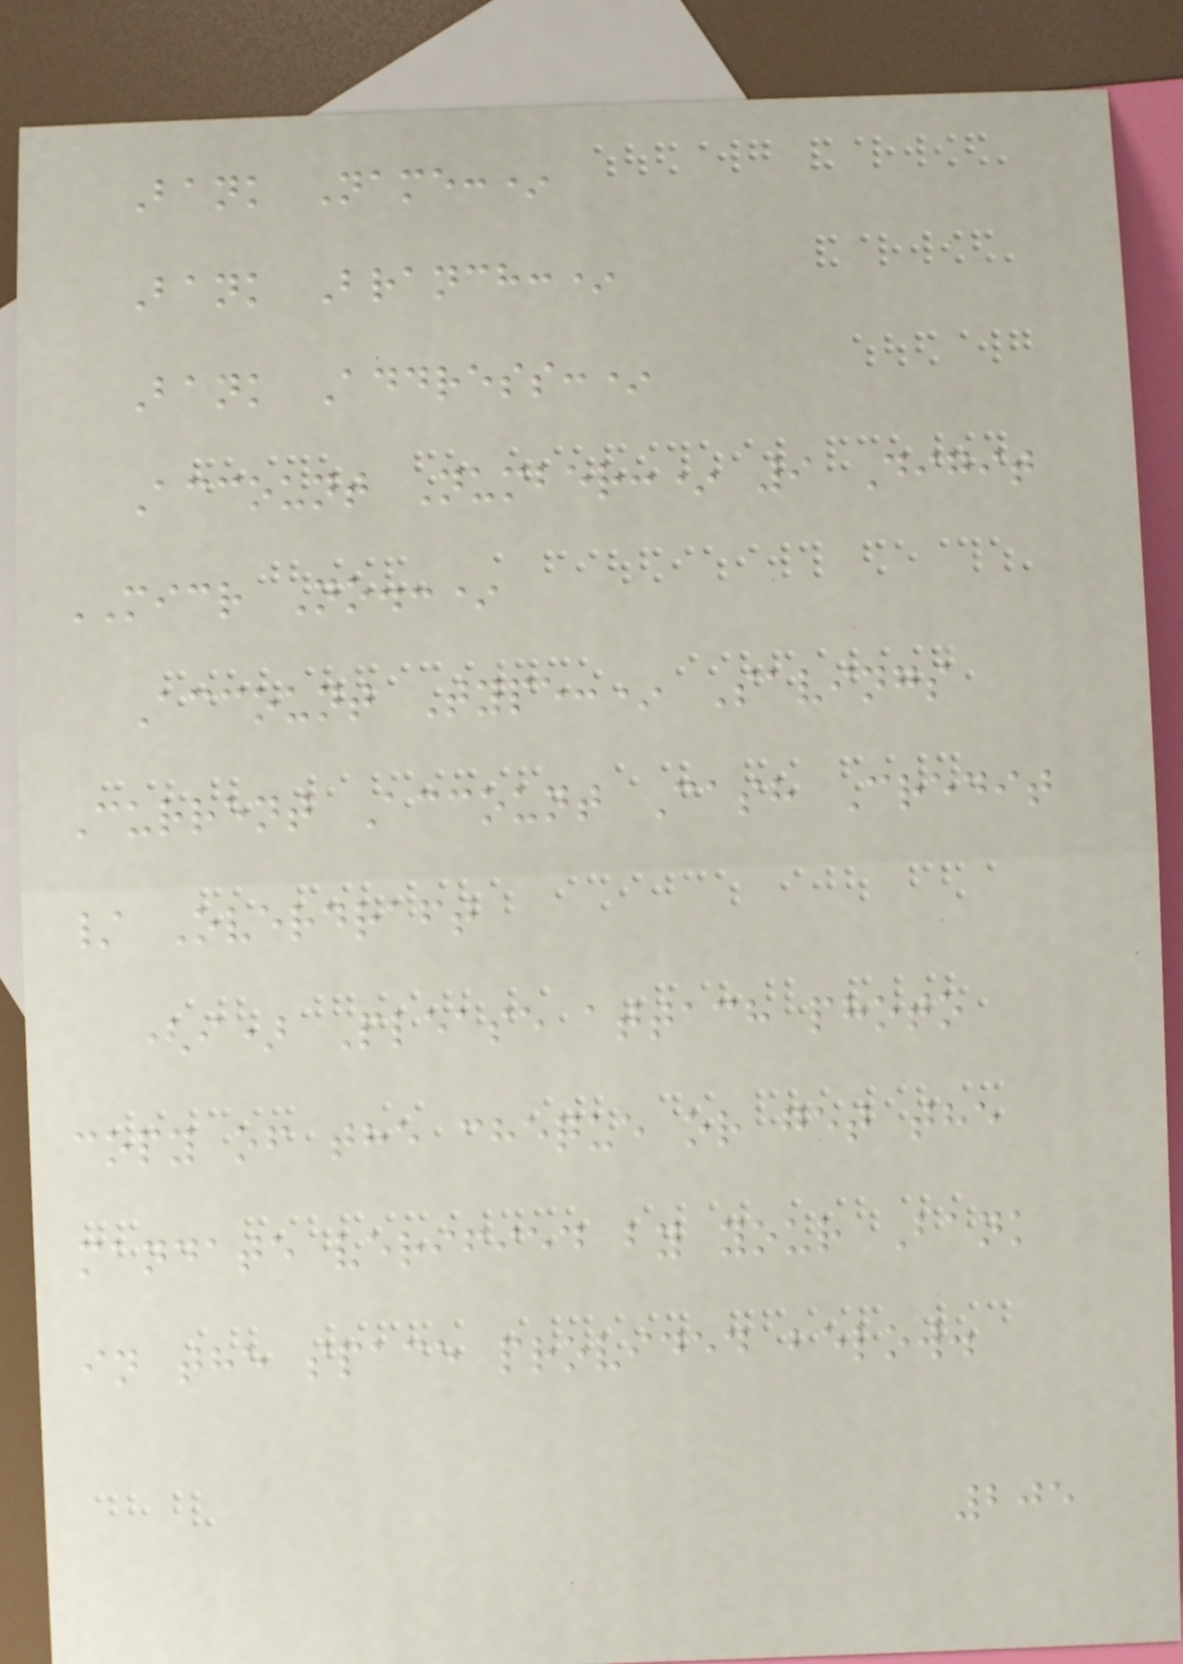Bank Name:*
Bank Branch:*
Bank Address:*
Account Number:* 9 Digit
MICR No.:*
Account Type:* Savings
Current Account Cash Credit
/ Overdraft
(i) Please attach photo
copy of the cheque or get the
mandate verified by your Bank
in the space provided below.
205
